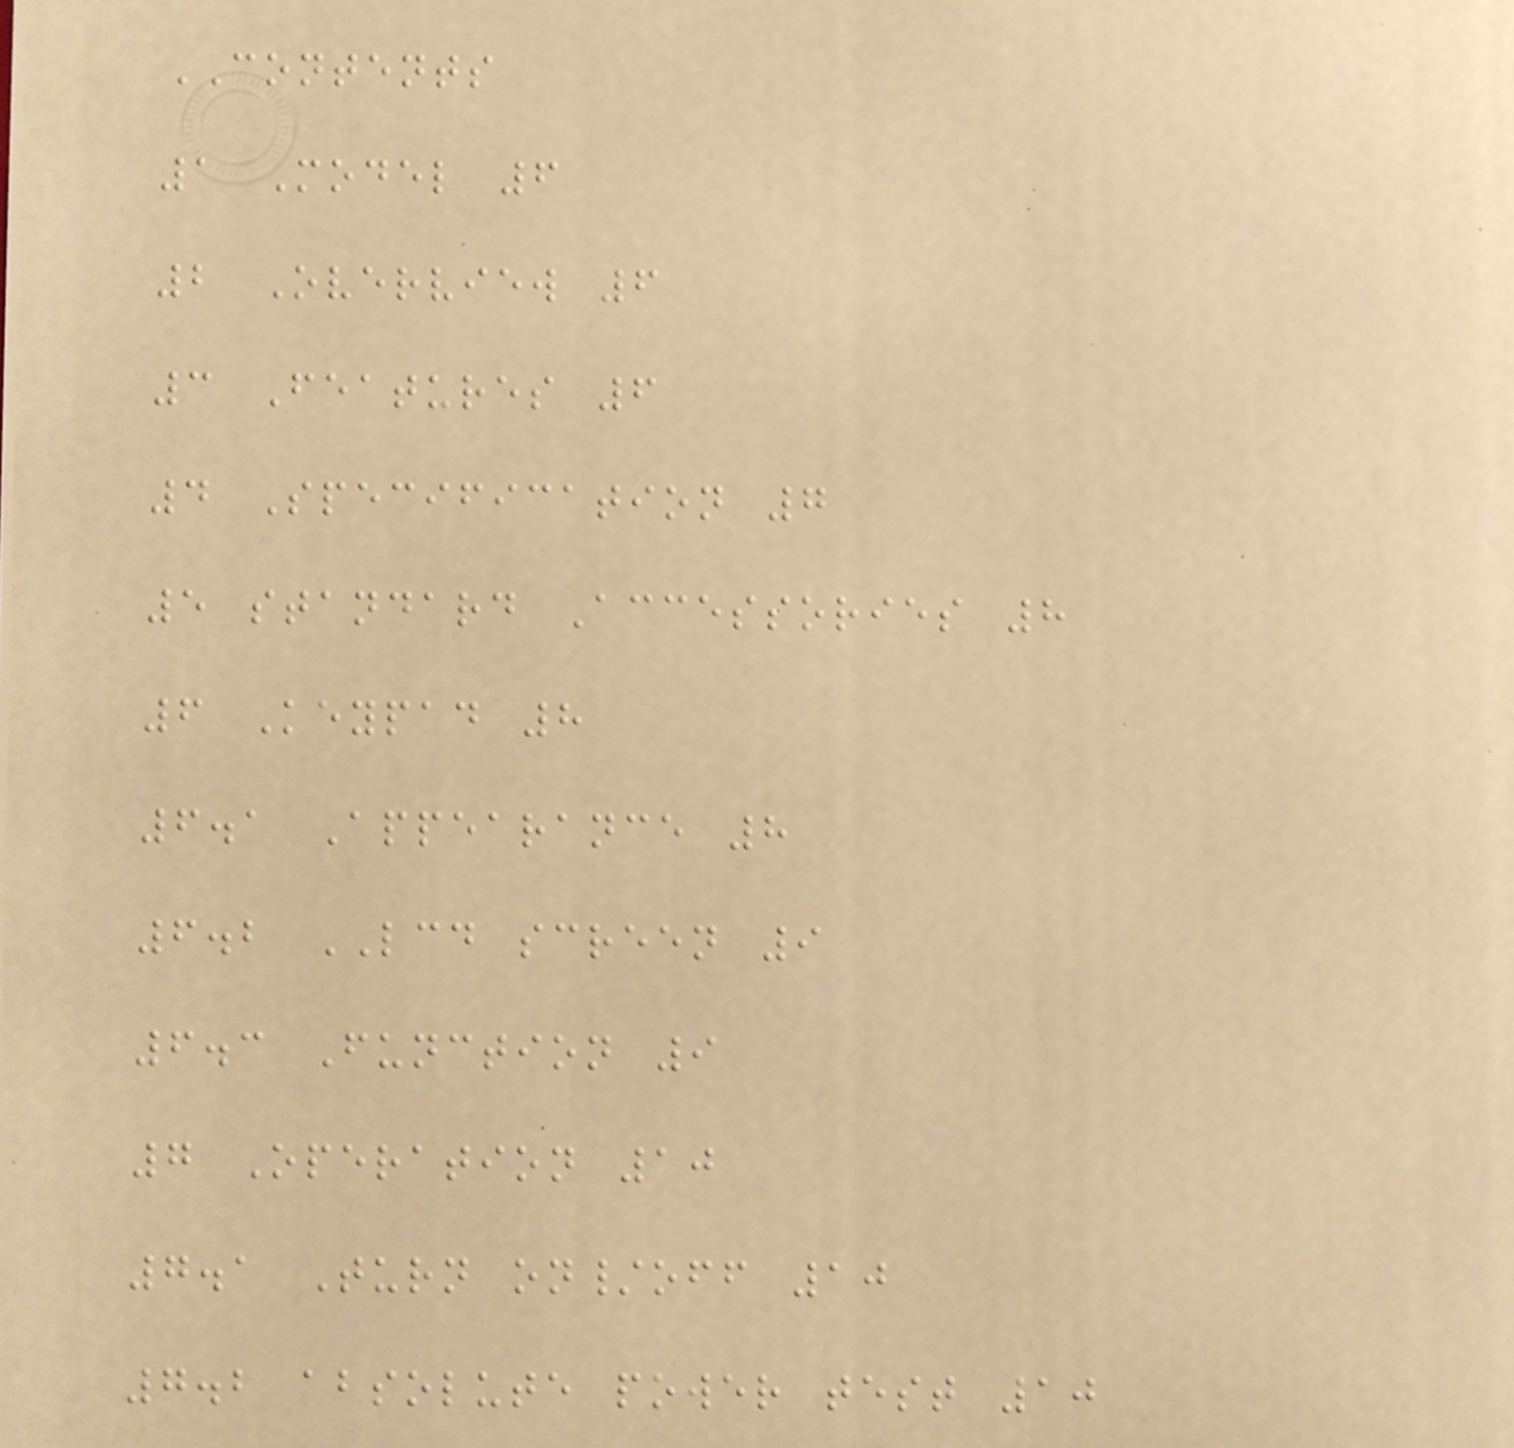CONTENTS
1 Model 6
2 Overview 6
3 Features 6
4 Specification 7
5 standard Accessories 8
6 Keypad 8
6.1 Appearance 8
6.2 LCD screen 9
6.3 Function 9
7 Operation 10
7.1 Turn on/off 10
7.2 absolute power test 10
